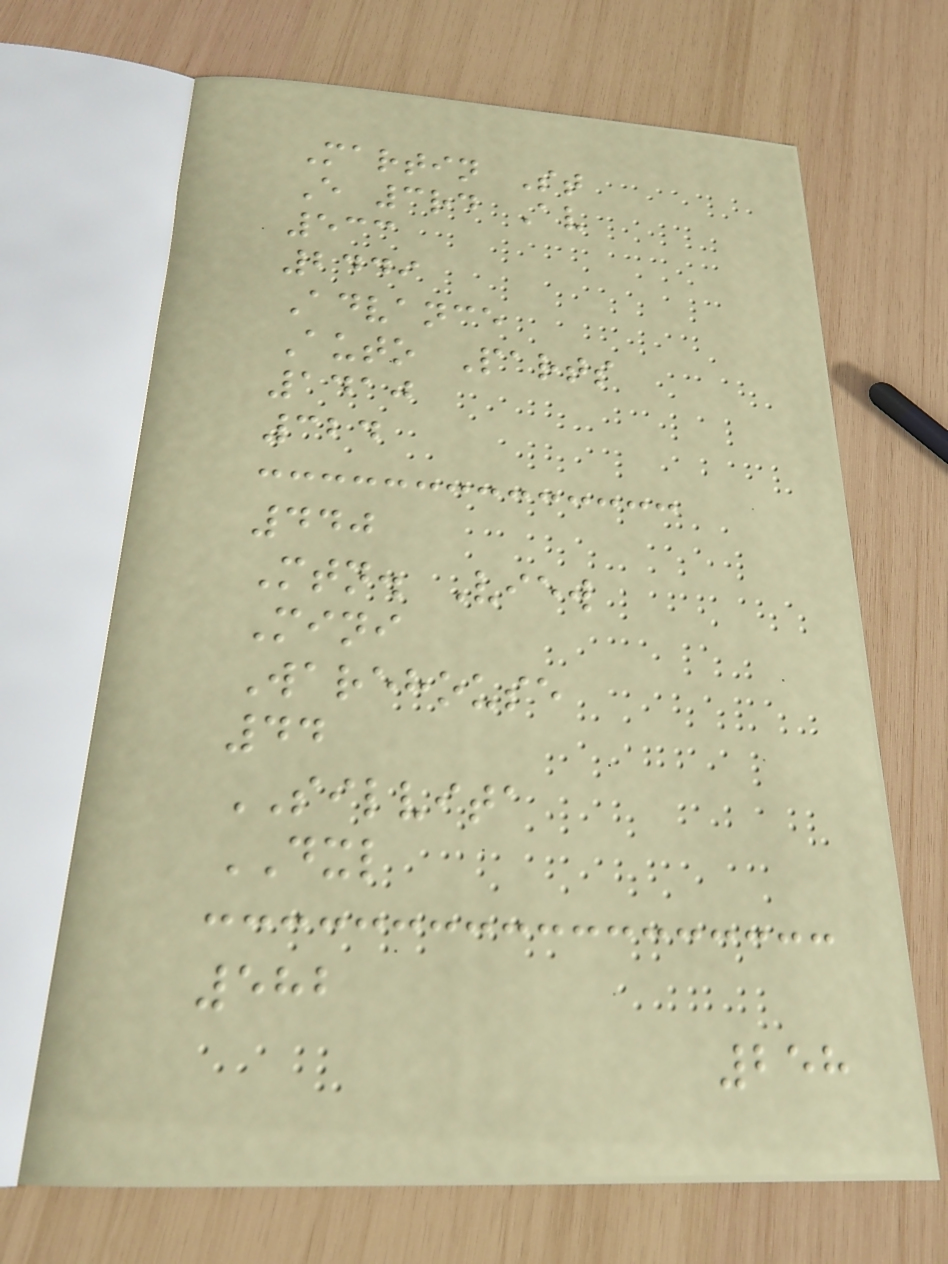Martin St
E 3rd Av
533
2449
Advance
Auto Parts
1410
324
440
Mtn. View
Mini
Warehouse
44
SILVITA
DXL
582
258
